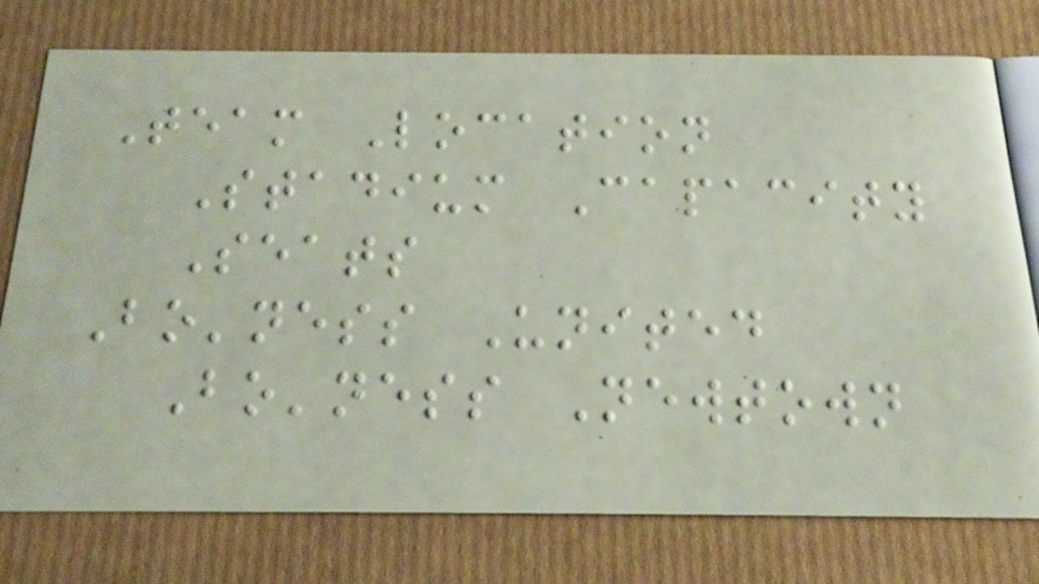Team Location
Stadium Capacity
Seats
Bo'ness United
Bo'ness Newtown
